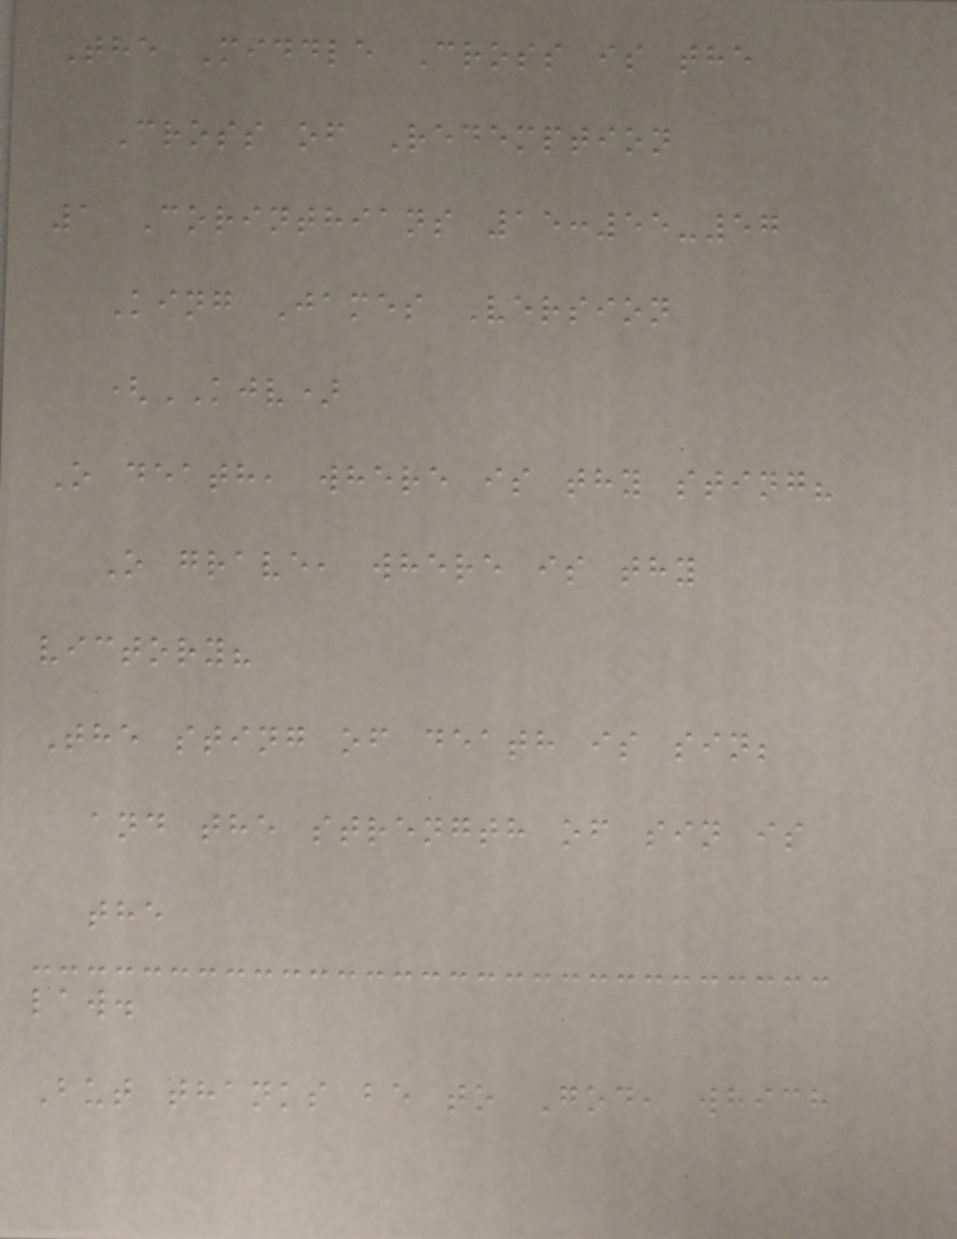The Middle Cross is the
Cross of Redemption
1 Corinthians 15:55-57
King James Version
(KJV)
O death, where is thy sting?
O grave, where is thy
victory?
The sting of death is sin;
and the strength of sin is
the
law.
But thanks be to God, which
